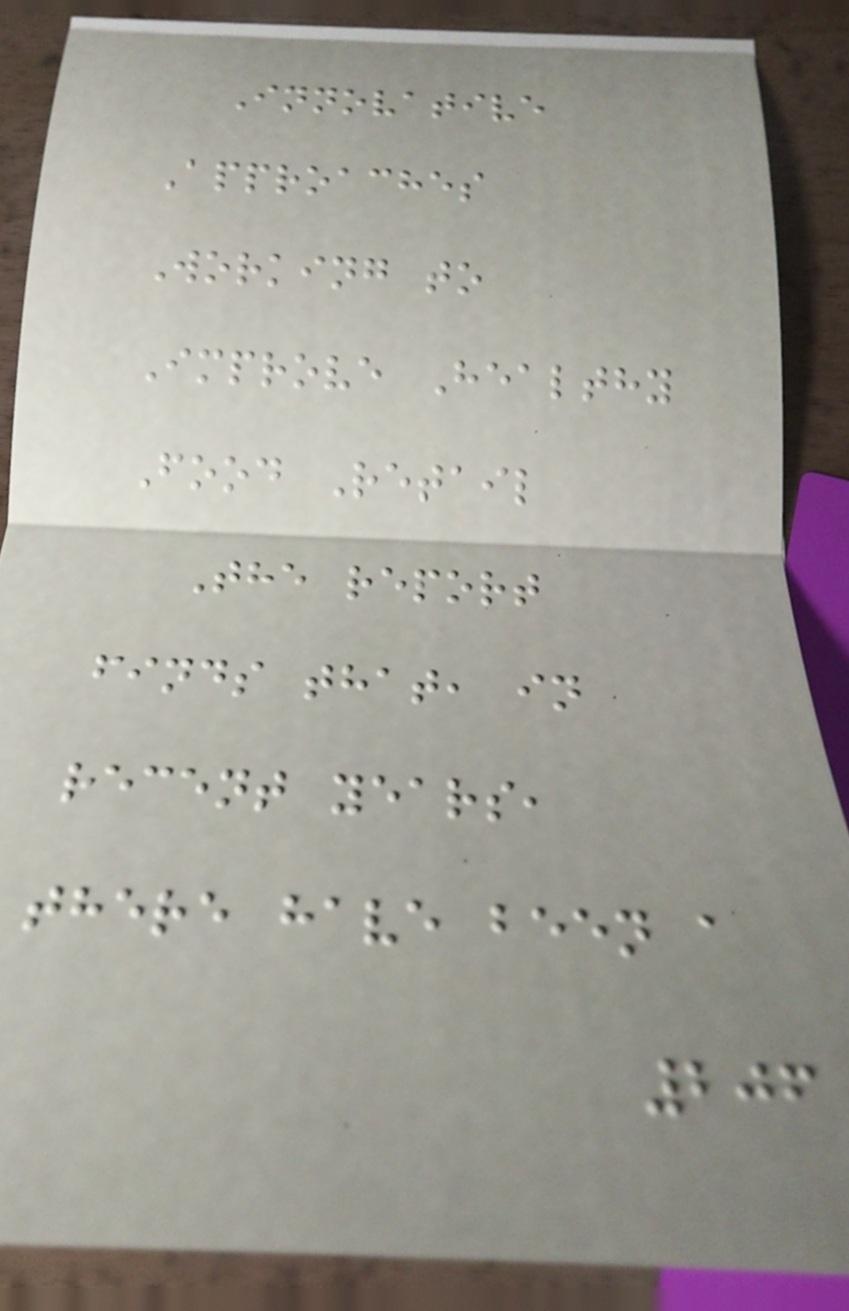Innovative
Approaches
Working to
Improve Healthy
Food Retail
The report
finds that, in
recent years,
there have been a
206
